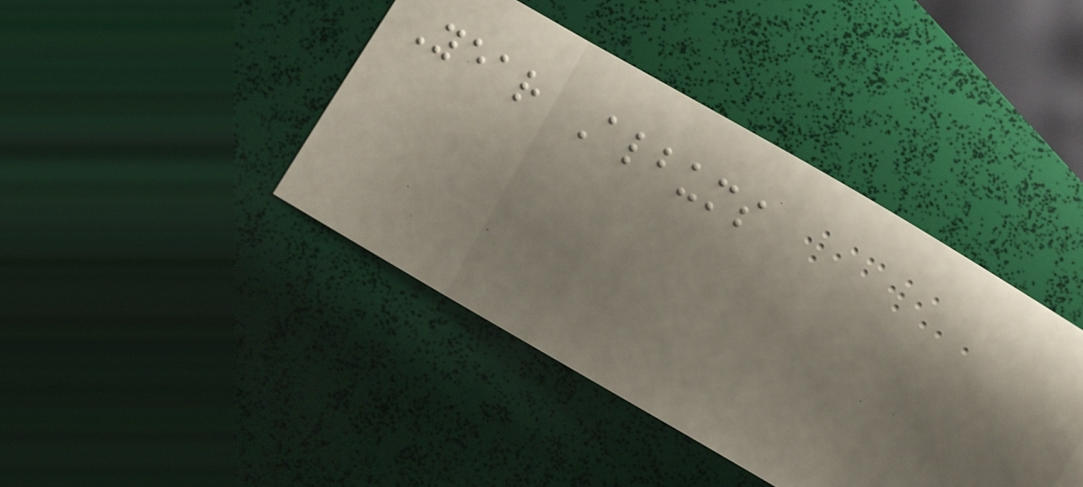Year Albums
